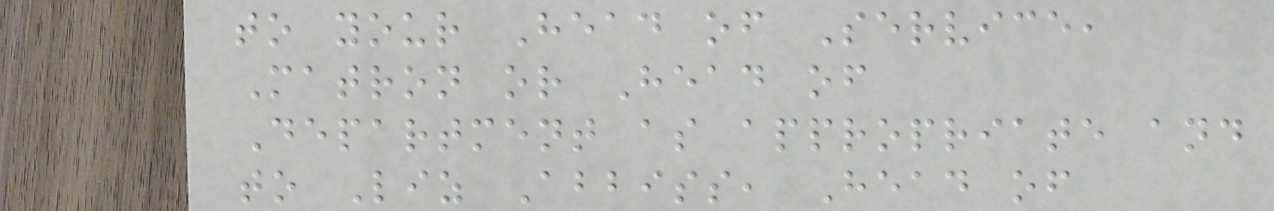to your Head of Service,
Matron or Head of
Department as appropriate and
to Liz Abbiss, Head of
